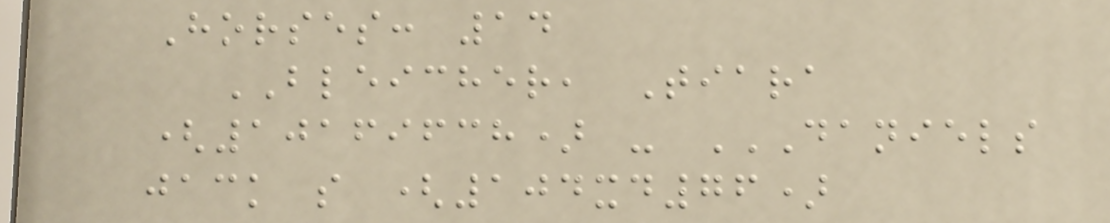Horses: 14
BLEICHER, Tiara
(10169638) - DANIELS
JACK S (104XD76)
